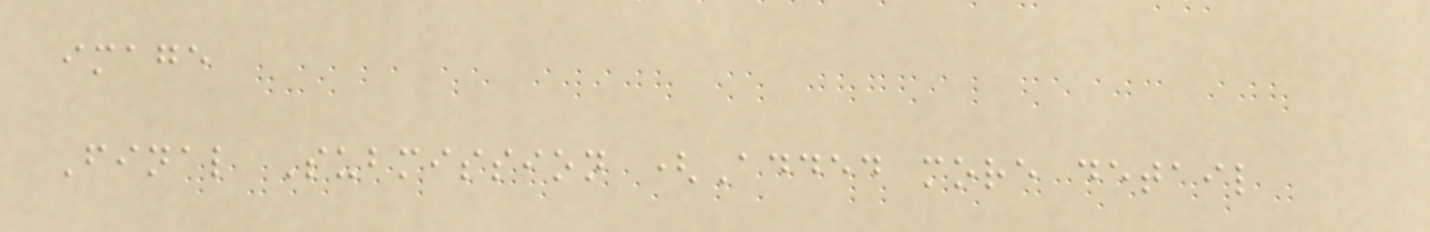image
Final Submission (Added more detail
